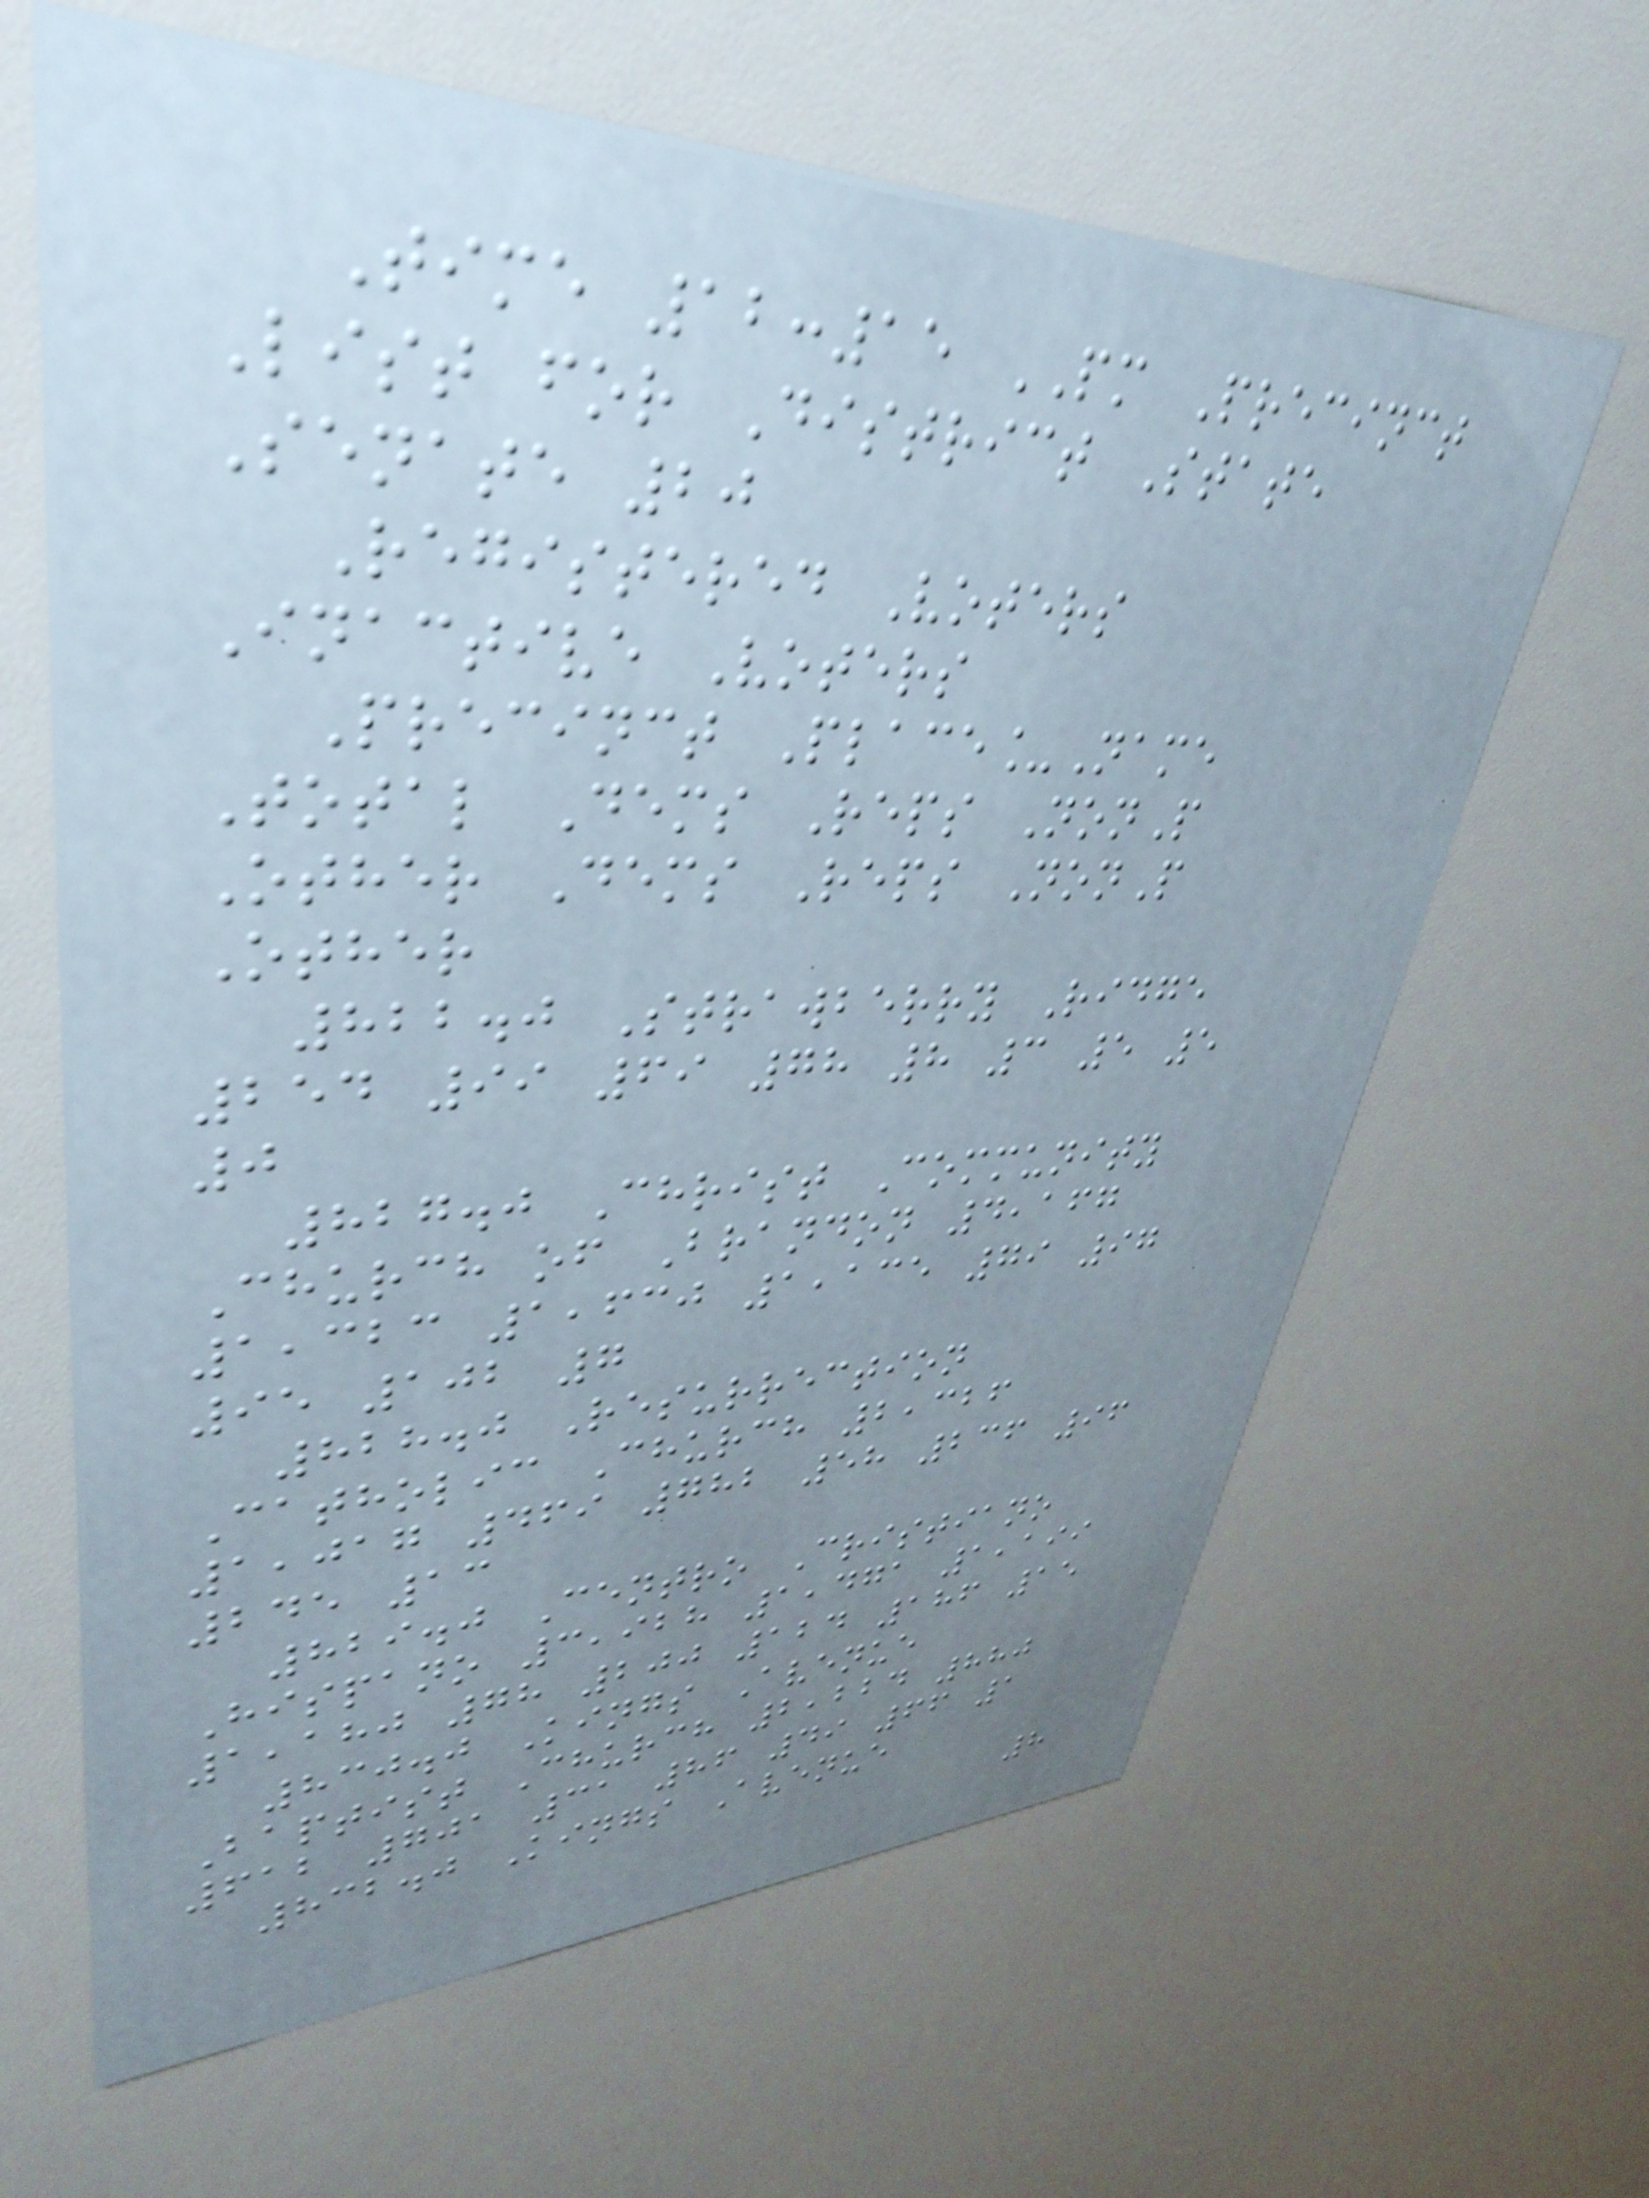Time 12:15 PM Precinct
List for District State
Senate 20
Registered Voters
Inactive Voters
Precinct Place_Name
Total Dems Reps NonP
Other Dems Reps NonP
Other
822.0 Strawberry Ridge
254 99 69 78 8 3 5 5
0
827.0 Christ Community
Church of Brandon 4,167
1,323 1,630 1,135 79 97
95 102 7
828.0 Resurrection
Catholic Church 2,326
1,017 469 782 58 236 96
245 13
829.0 Centro Cristiano
Hispano 3,928 1,471 1,199
1,180 78 200 124 186 15
830.0 Kings Avenue
Baptist Church 2,224 880
612 701 31 86 49 66 1
832.0 Kings Avenue
8
